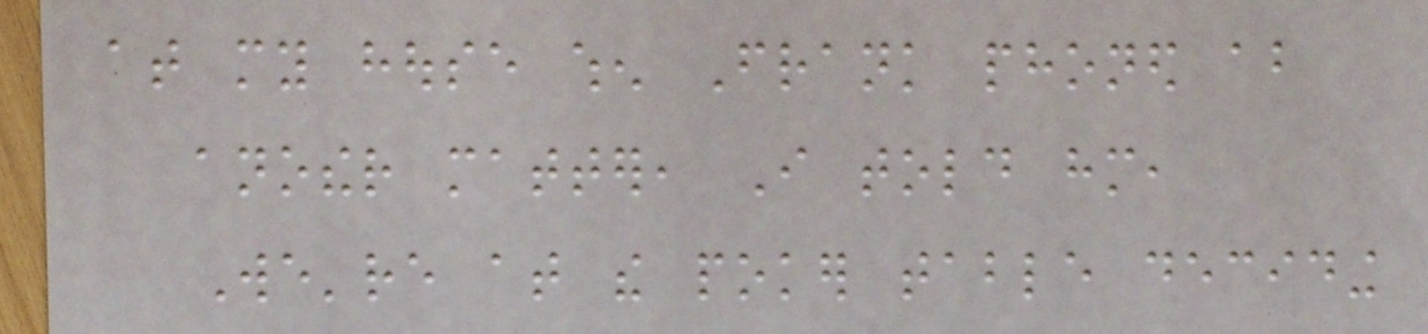at my house when Frank phoned about
another matter, I told him,
We're at the poker table deciding
